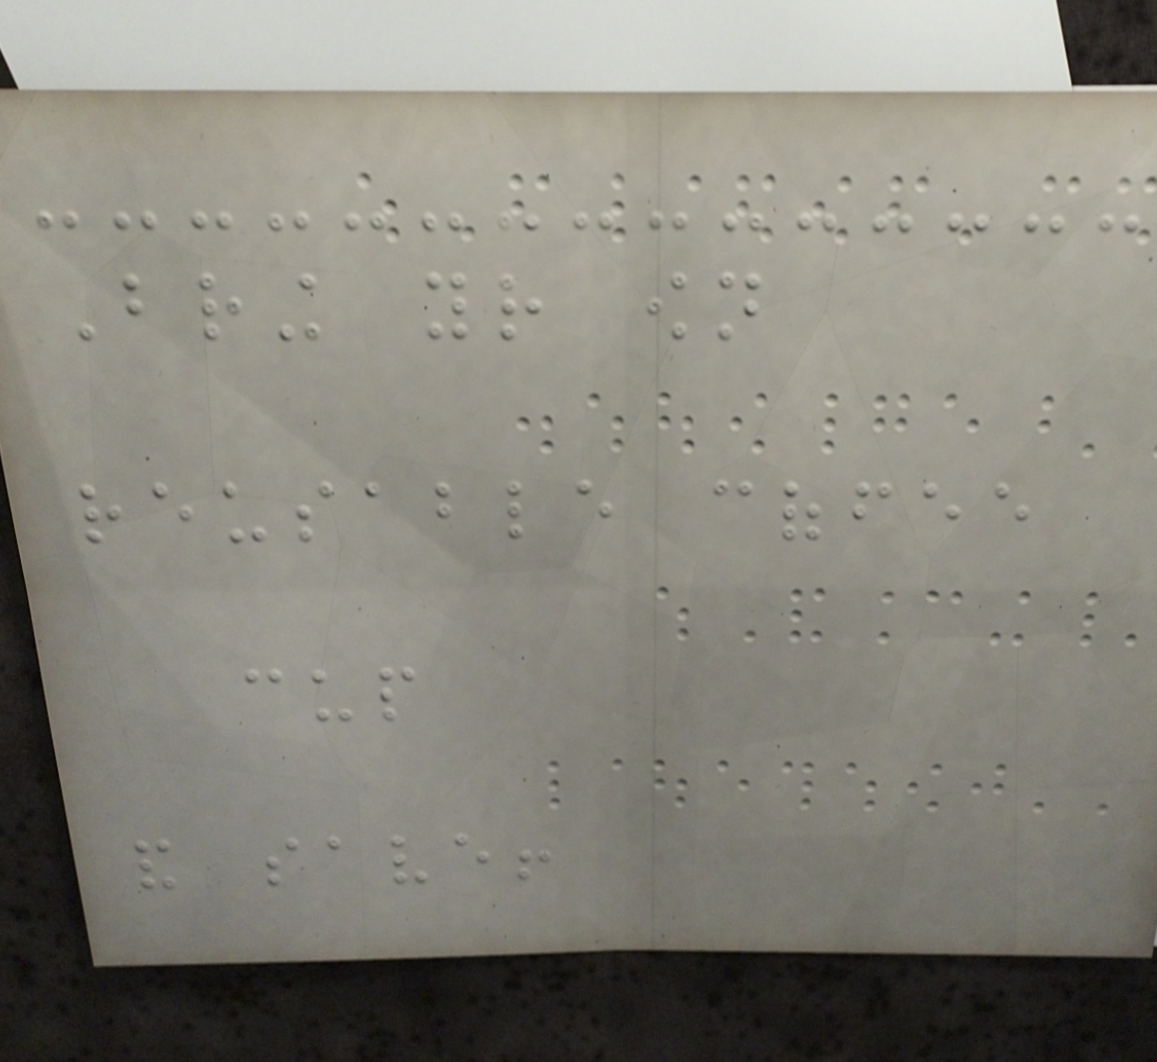Bring your own
reusable coffee
cup
and save!
